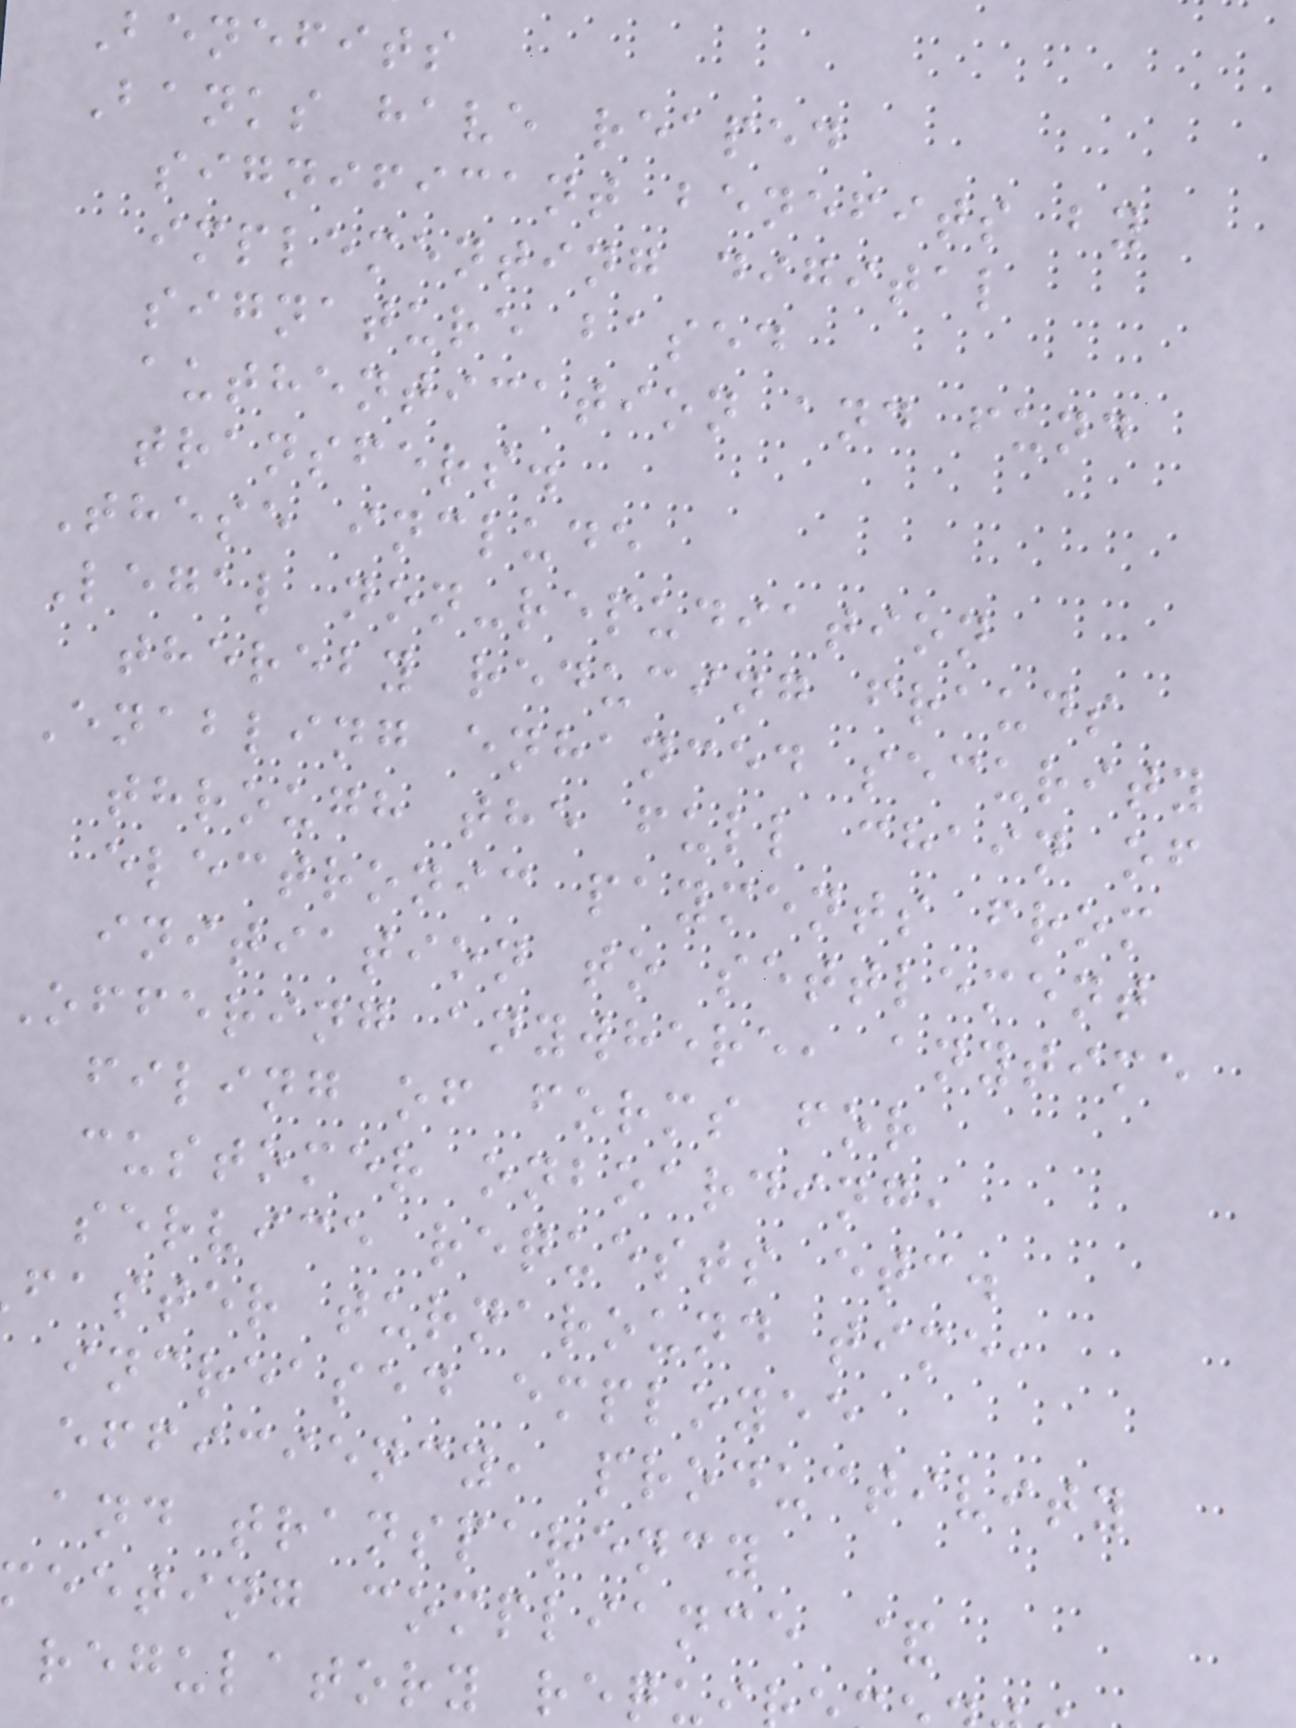Benefits
Banks have reaped
significant benefits by
implementing digital
signature based
authentication and fund
transfers.
These include
Legal non-repudiation
thereby reducing frauds
Enabling enhanced security
through the full chain of
electronic payments from
initiation to settlement
Offering anywhere, anytime
filing of forms for
customer onboarding,
service requests etc.
faster turnaround time,
increased employee
efficiency, productivity
and transparency
eeting compliance &
regulatory requ
